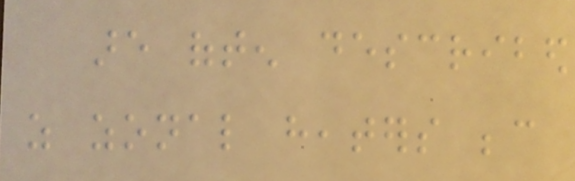are often described
as zonal heaters because
